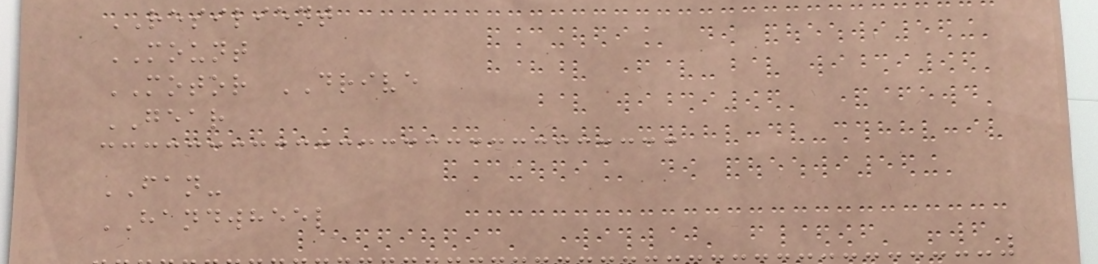RESILIENT
MOUNT
MOTOR DRIVE
GEAR
FAN-
HANDWHEEL
